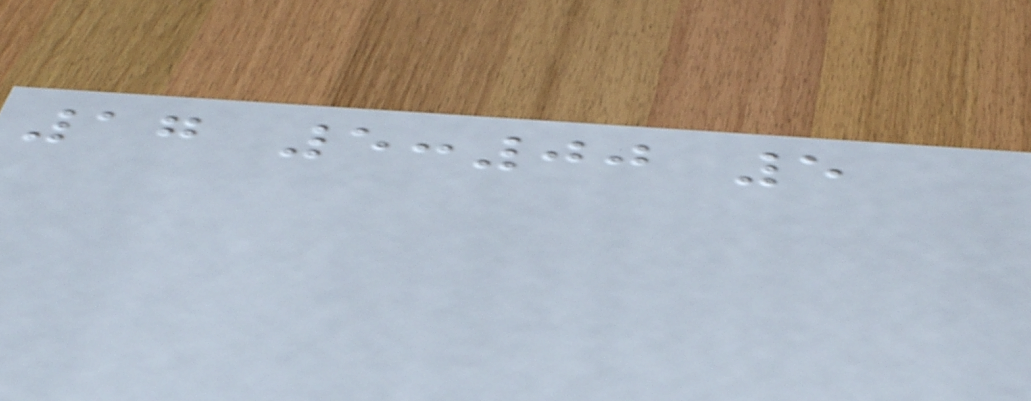17 5:00 5
